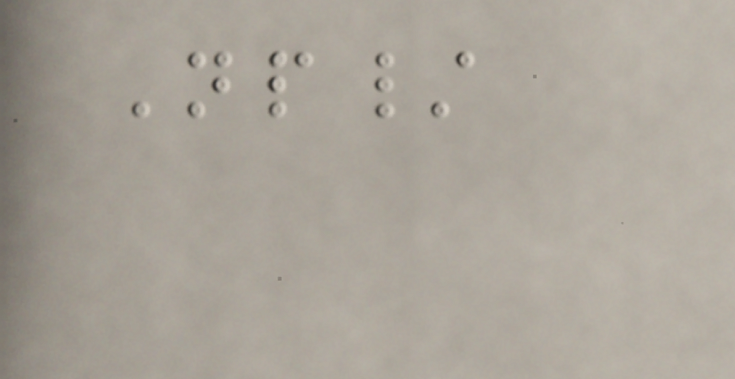Np/
